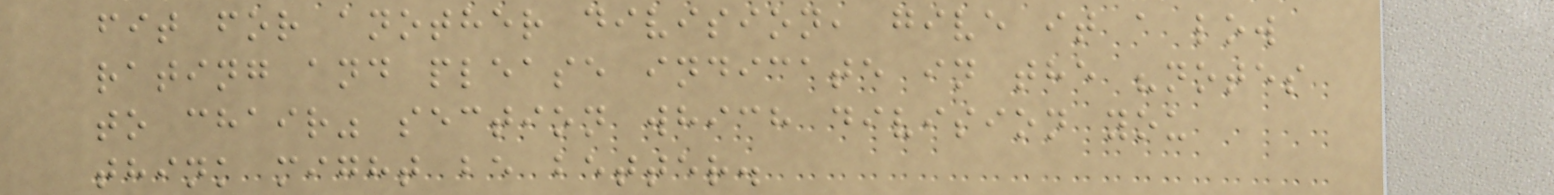fit for another division, give it a low
rating and please indicate in the "notes
to chair" section which division you
think might be better.
